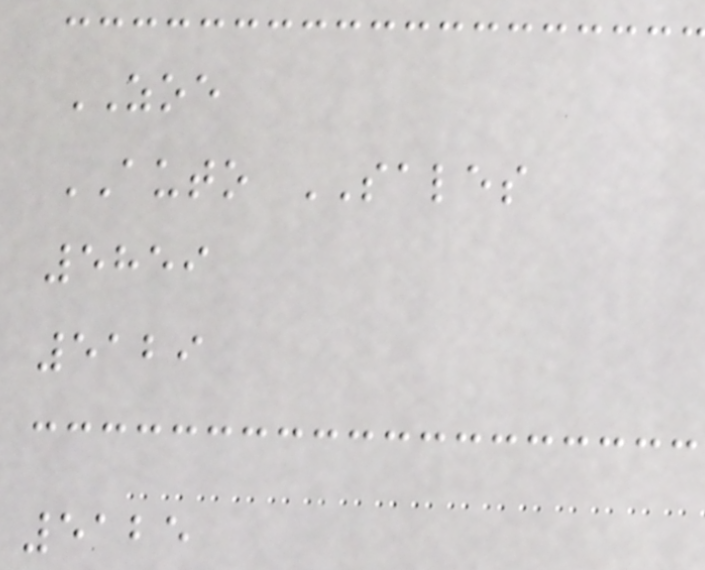ZOE
AUTO SALES
5859
5129
5125
